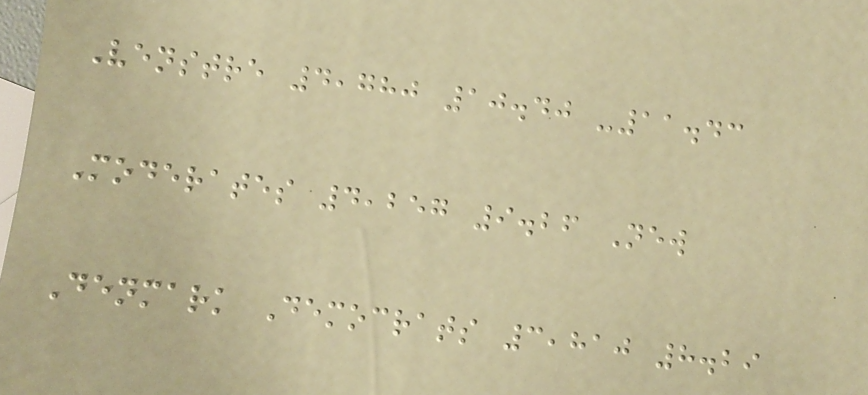Venstre 4,780 10.40 -11.43
Moderates 4,257 9.26 New
Denmark Democrats 3,810 8.29
